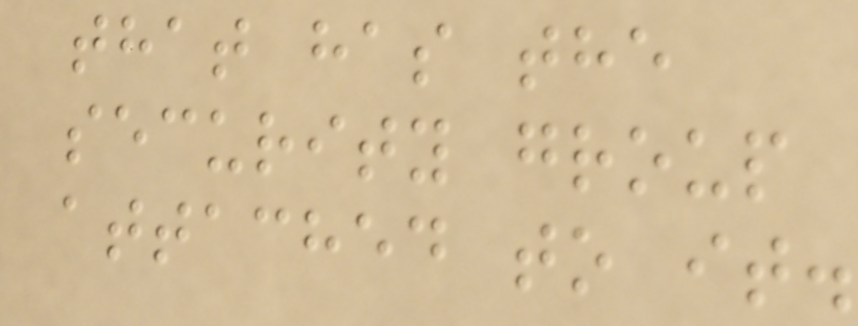that has the
security group
attached to it.
